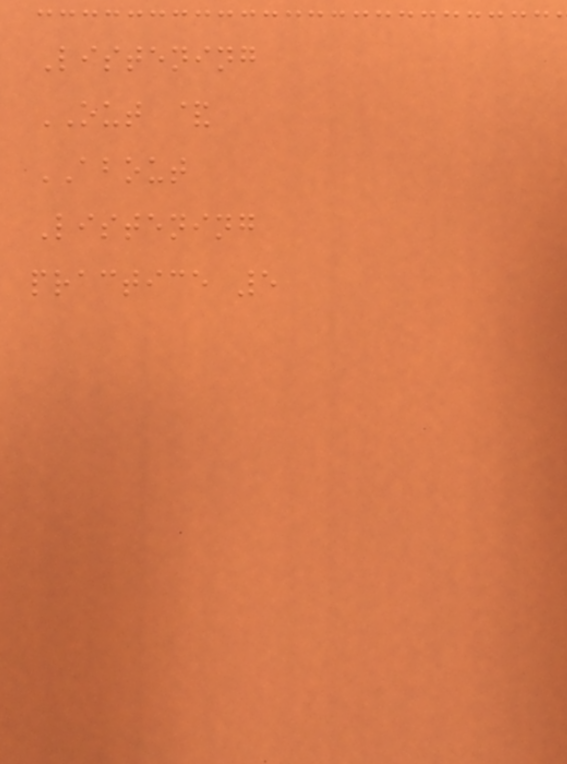Listening
OUT &
ABOUT
Listening
practice 5
